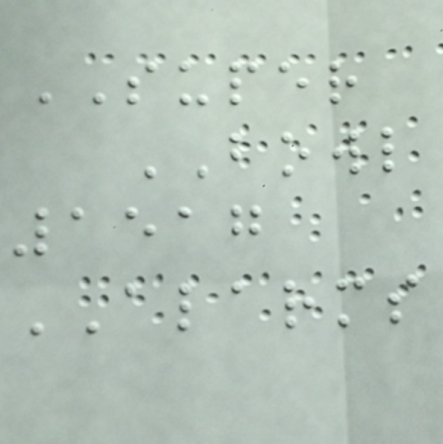SUPER
BOWL
1517
ALARMS
